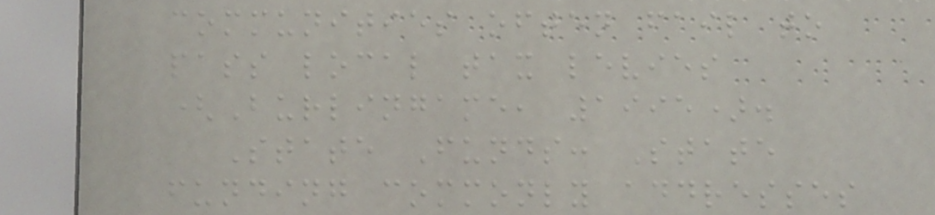communities often fail to
pass local tax levies
(Burlingame, 1995).
State Funds: State
funding commonly addresses
